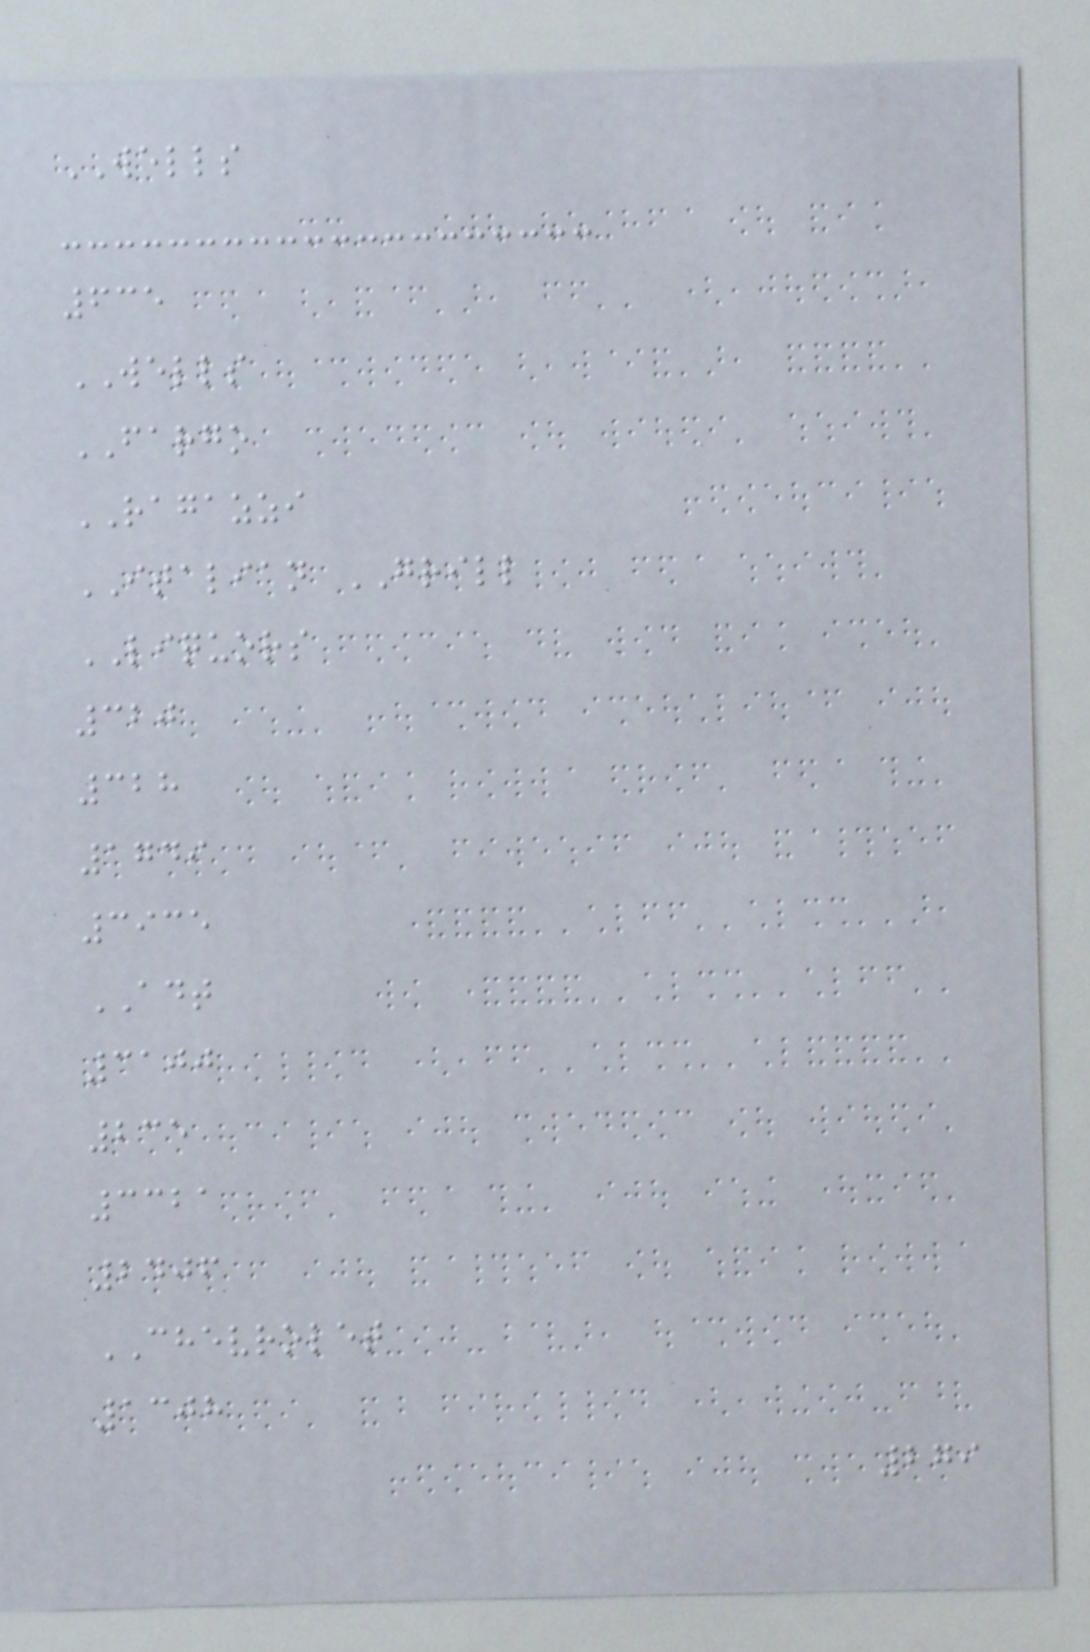WELLS
635
WELLS
FARGO
RAGAZZI
ITALIAN GRILL
LIQUORS
320
328
1749
3935
ADT
3100
235
3321
2406
CHEVROLET
1308
279
